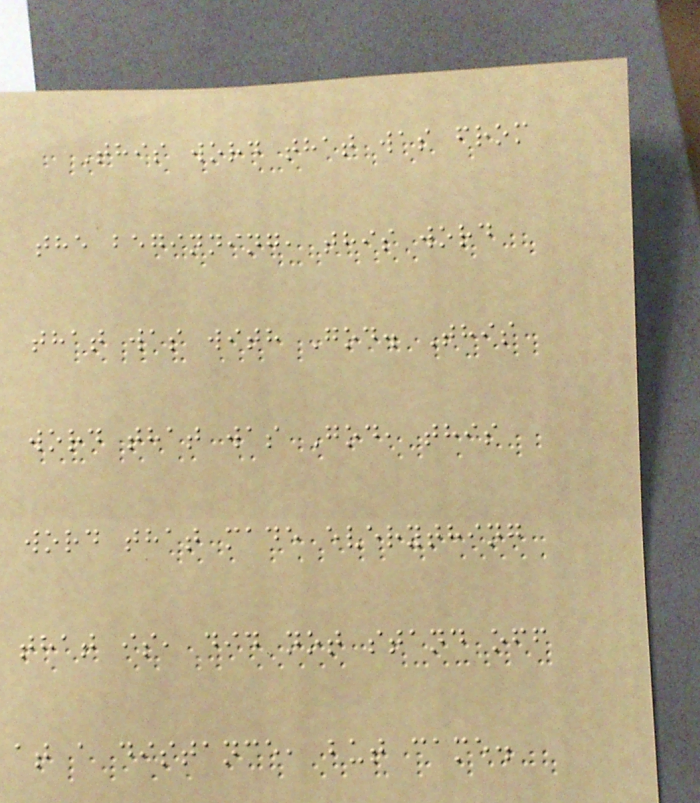This word that was from
the beginning, this word
that was with God. This
word that was God, this
word that made everything
that is, did not stand off
at a distance, but came.
